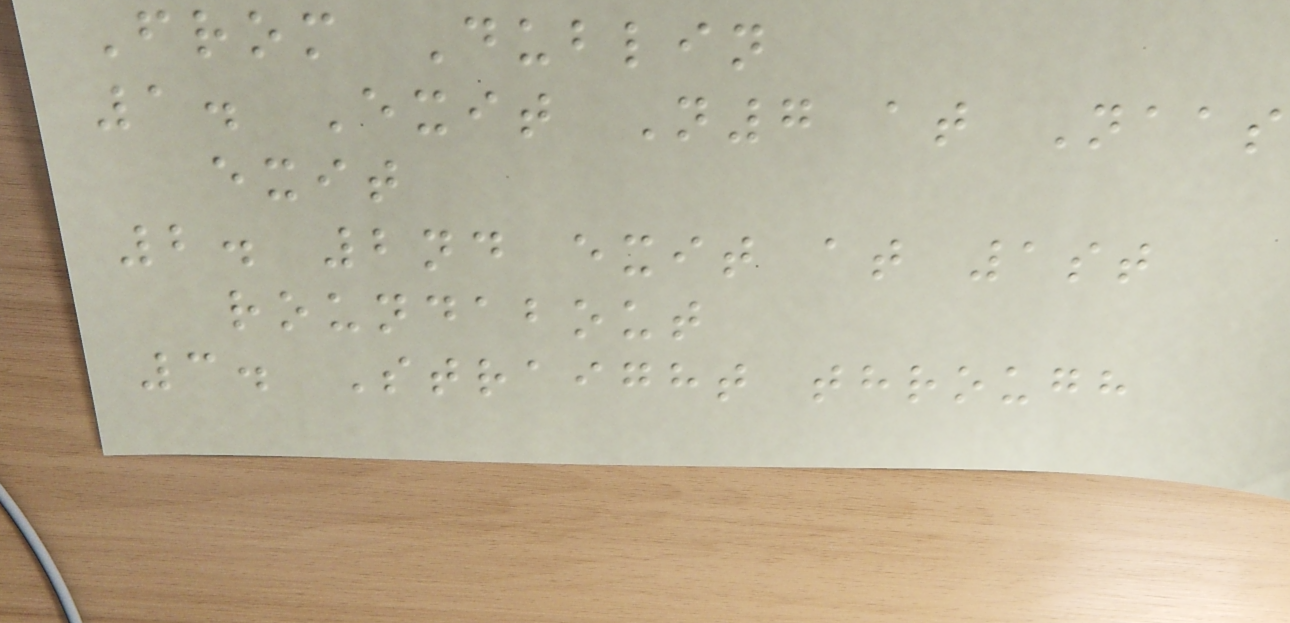From Dublin
1. Exit N7 at Naas
exit
2. 2nd exit at 1st
roundabout
3. Straight through
